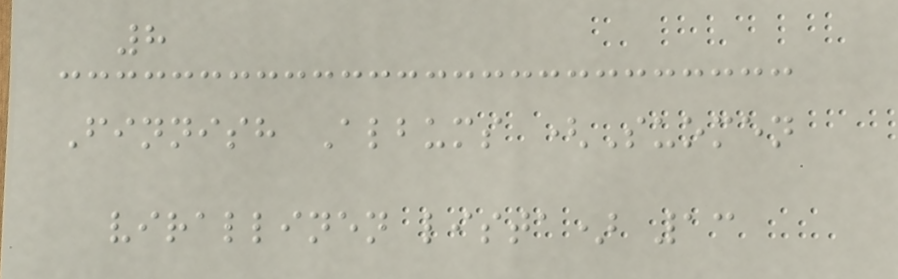8
Finnish Albums (Suomen
virallinen lista) 13
